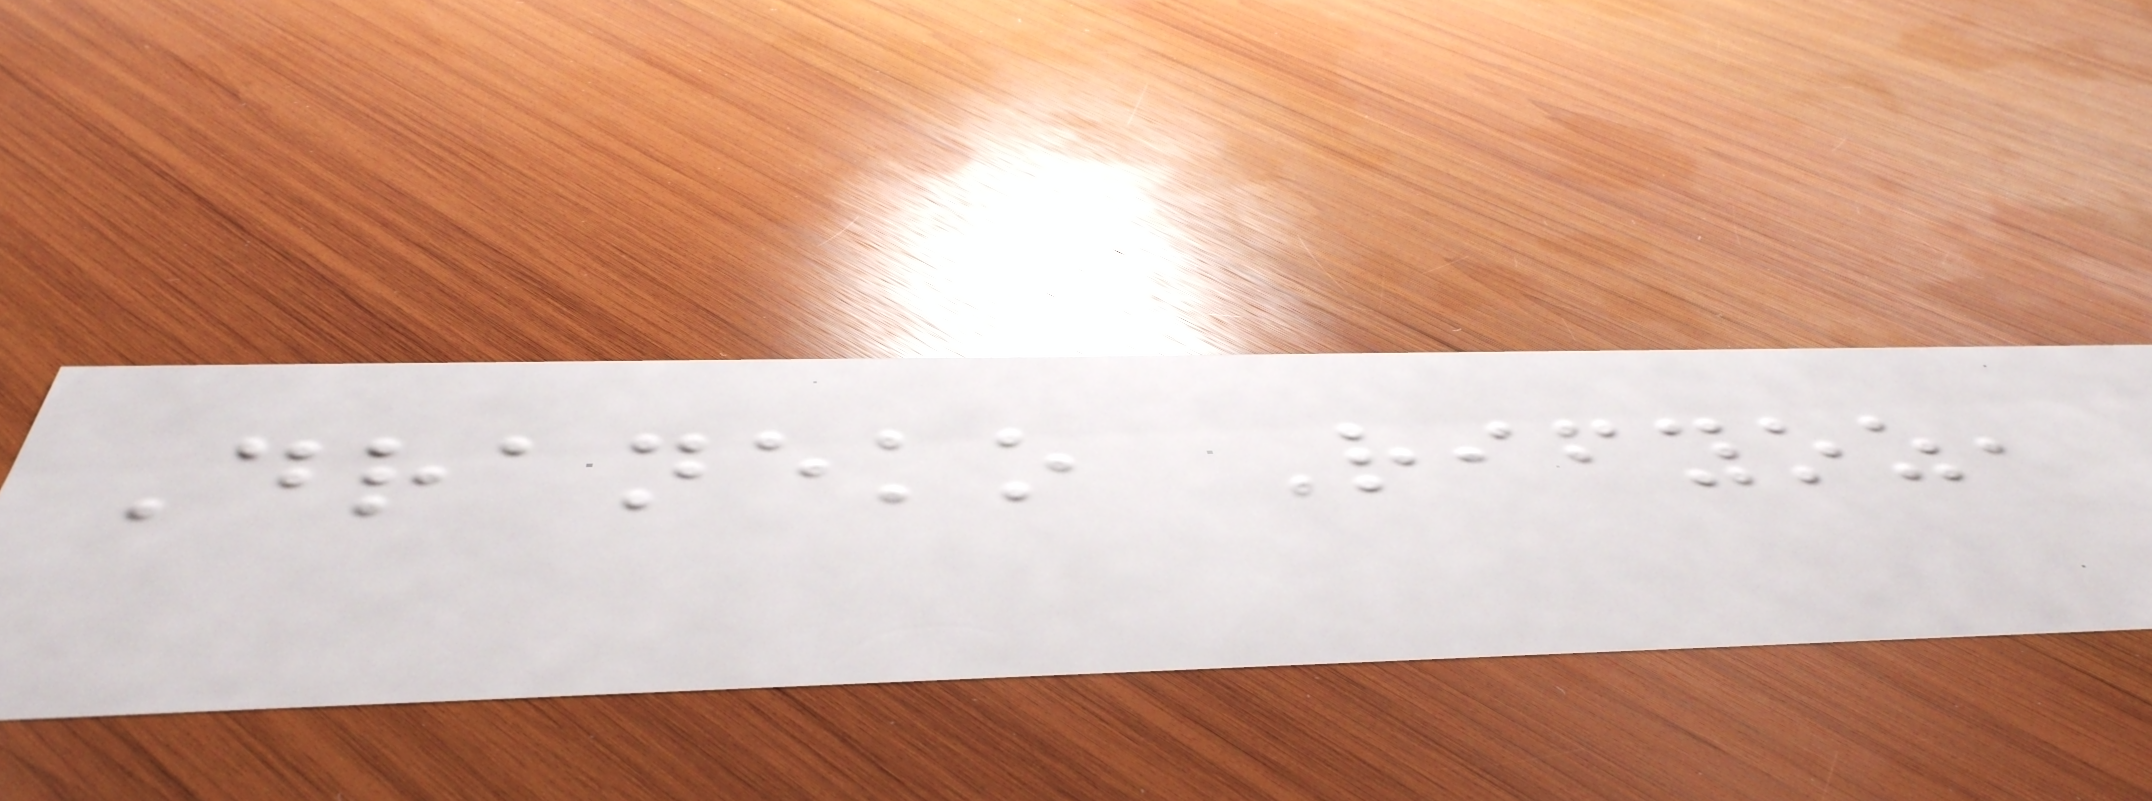Draneko Rifyoz,
